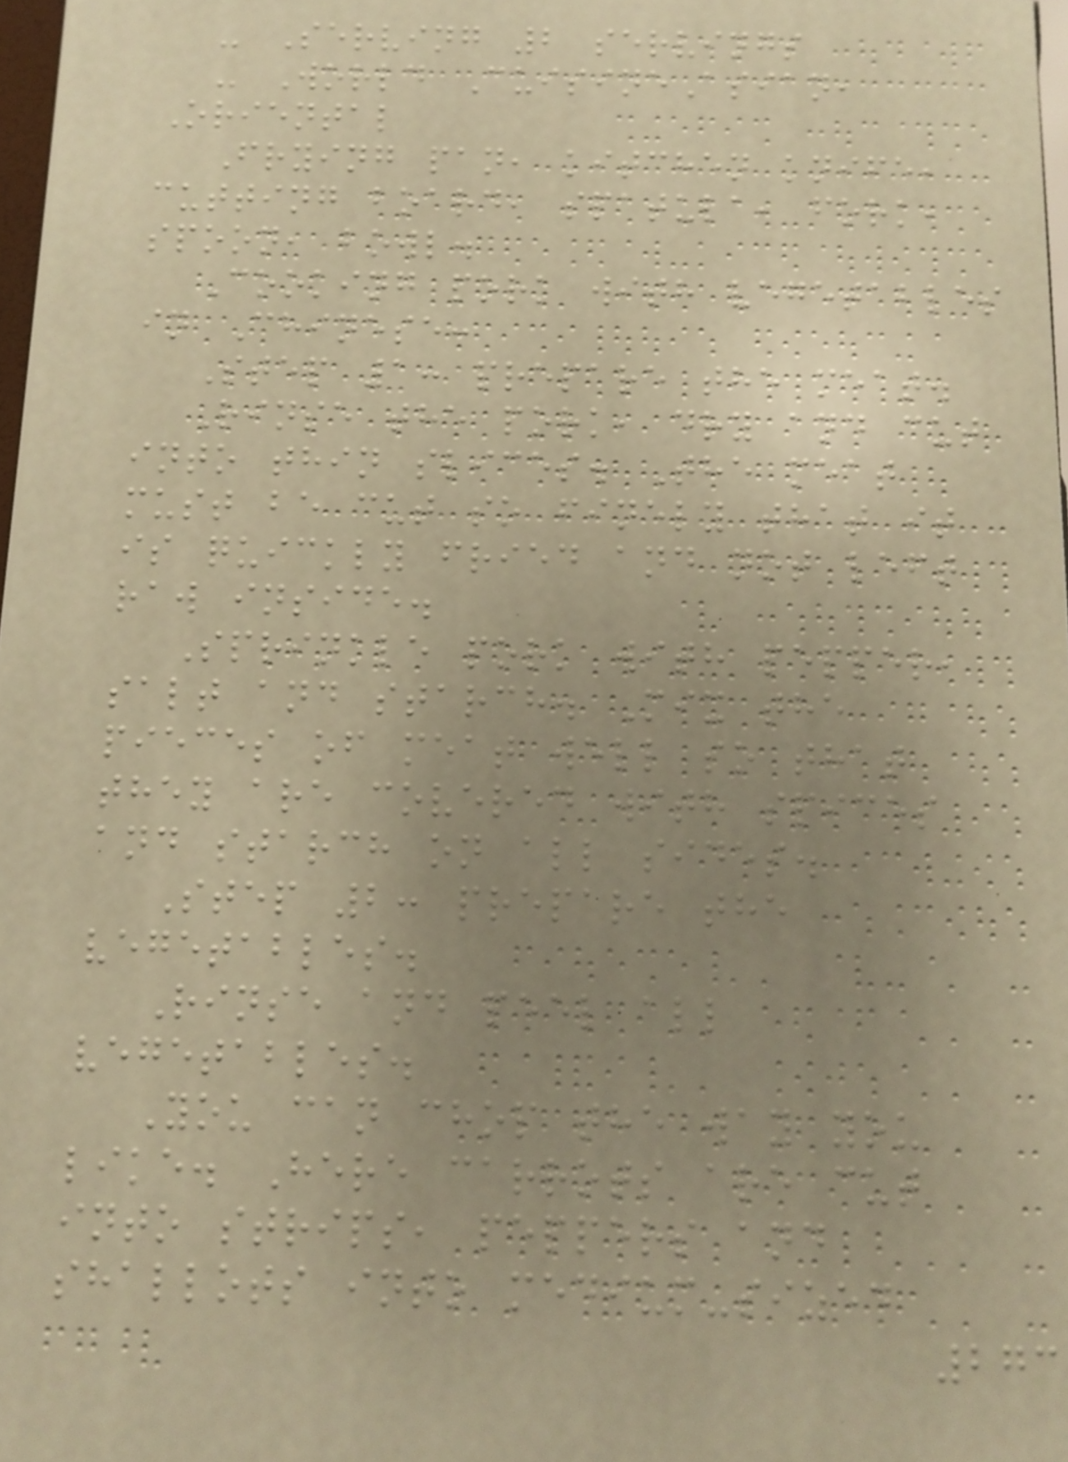- Serving 2 servings
- World CuisineAsian,
Oriental
Frying pan, kitchen knife,
cutting board, spatula, fork,
spoon, bowl.
Cooking pork with vegetables
in Chinese:
Step 1: prepare the meat.
Rinse the pork, dry and cut
into thin slices. The meat
must be cut so finely that it
is quickly fried and not left
raw inside.
Sprinkle pork with pepper,
salt and starch. Mix the
pieces of meat well so that
they are covered with spices
and starch on all sides.
Step 2: prepare the
vegetables.
Rinse and peel all
vegetables.
You can chop the way you
like. Here carrots are cut
into strips, peppers and
shallots into medium-sized
273
